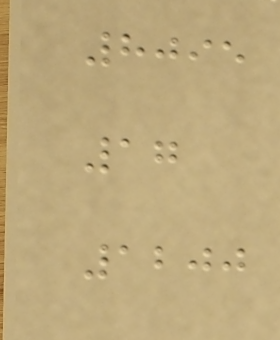8095
17
1200
